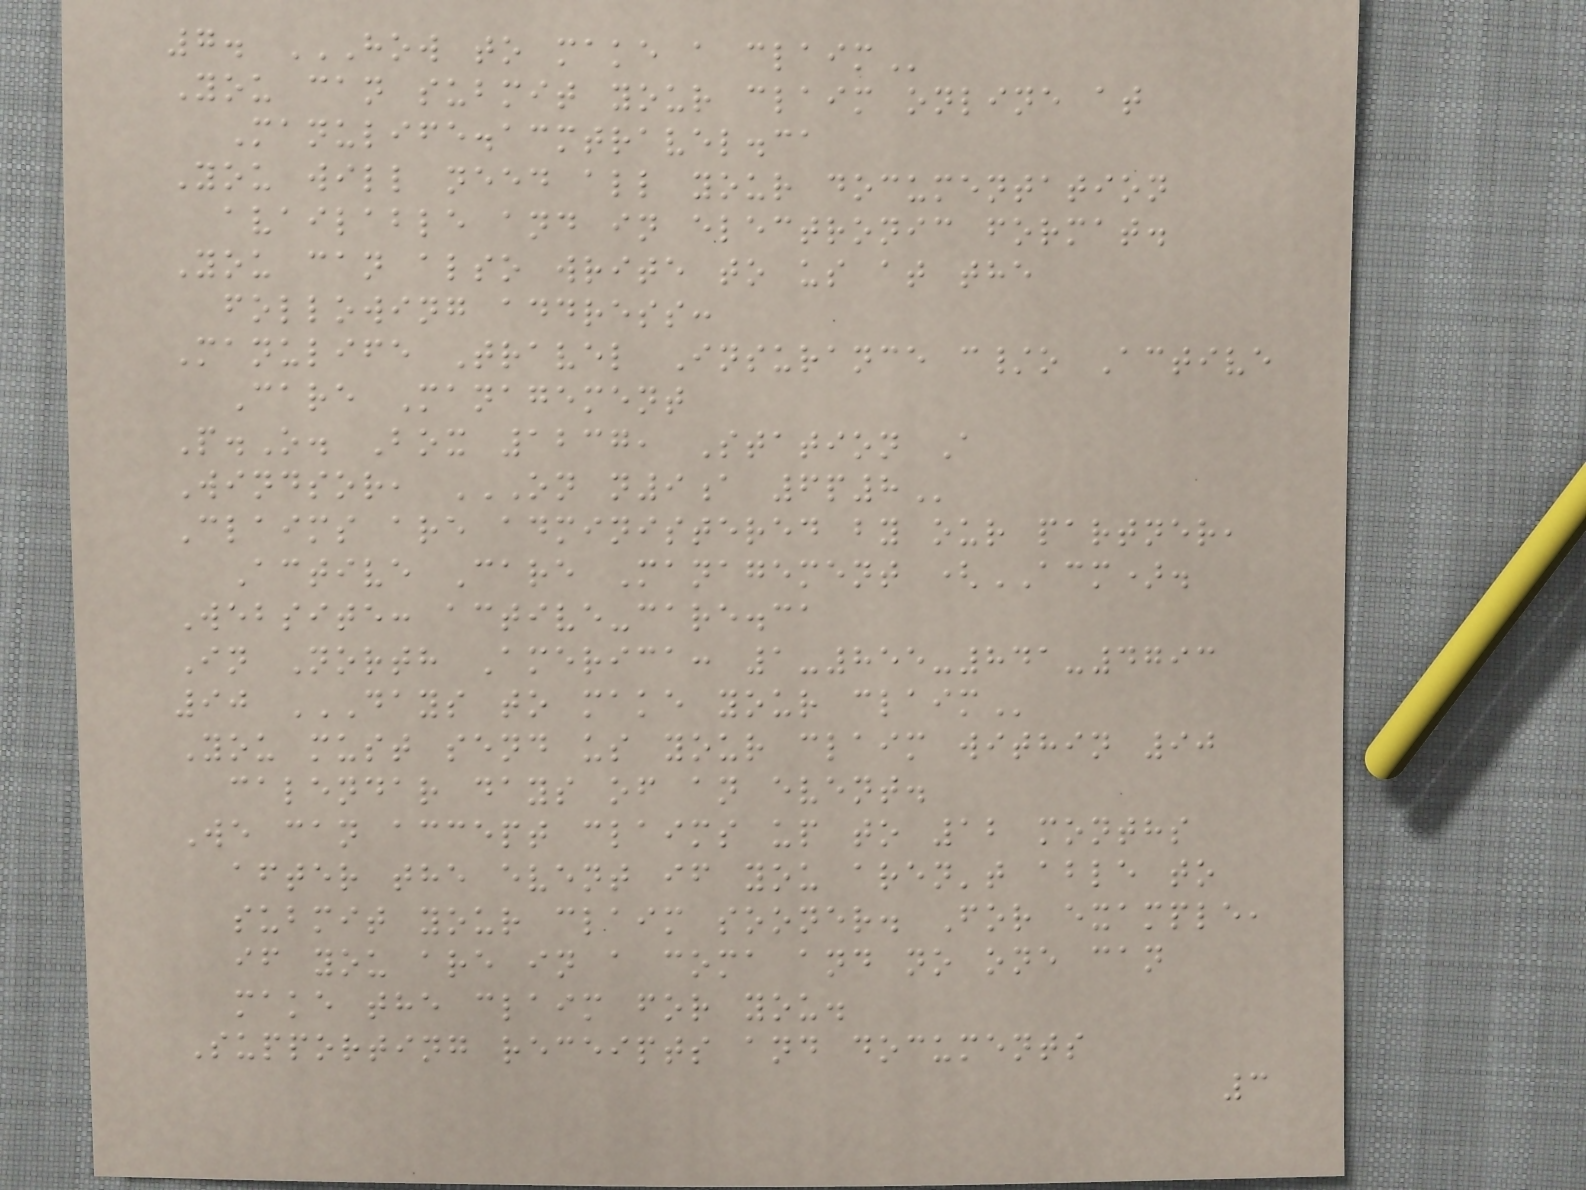7. HOW TO MAKE A CLAIM
You can submit your claim online at
Manulife.acmtravel.ca
You will need all your documentation
available and in electronic format.
You can also write to us at the
following address:
Manulife Travel Insurance c/o Active
Care Management
P.O. Box 1237, Station A
Windsor, ON N9A 6P8
Claims are administered by our partner,
Active Care Management (ACM).
Website: active-care.ca
In North America: 1-855-841-4793
90 DAYS TO MAKE YOUR CLAIM
You must send us your claim within 90
calendar days of an event.
We can accept claims up to 12 months
after the event if you aren't able to
submit your claim sooner. For example,
if you are in a coma and no one can
make the claim for you.
Supporting receipts and documents
3
